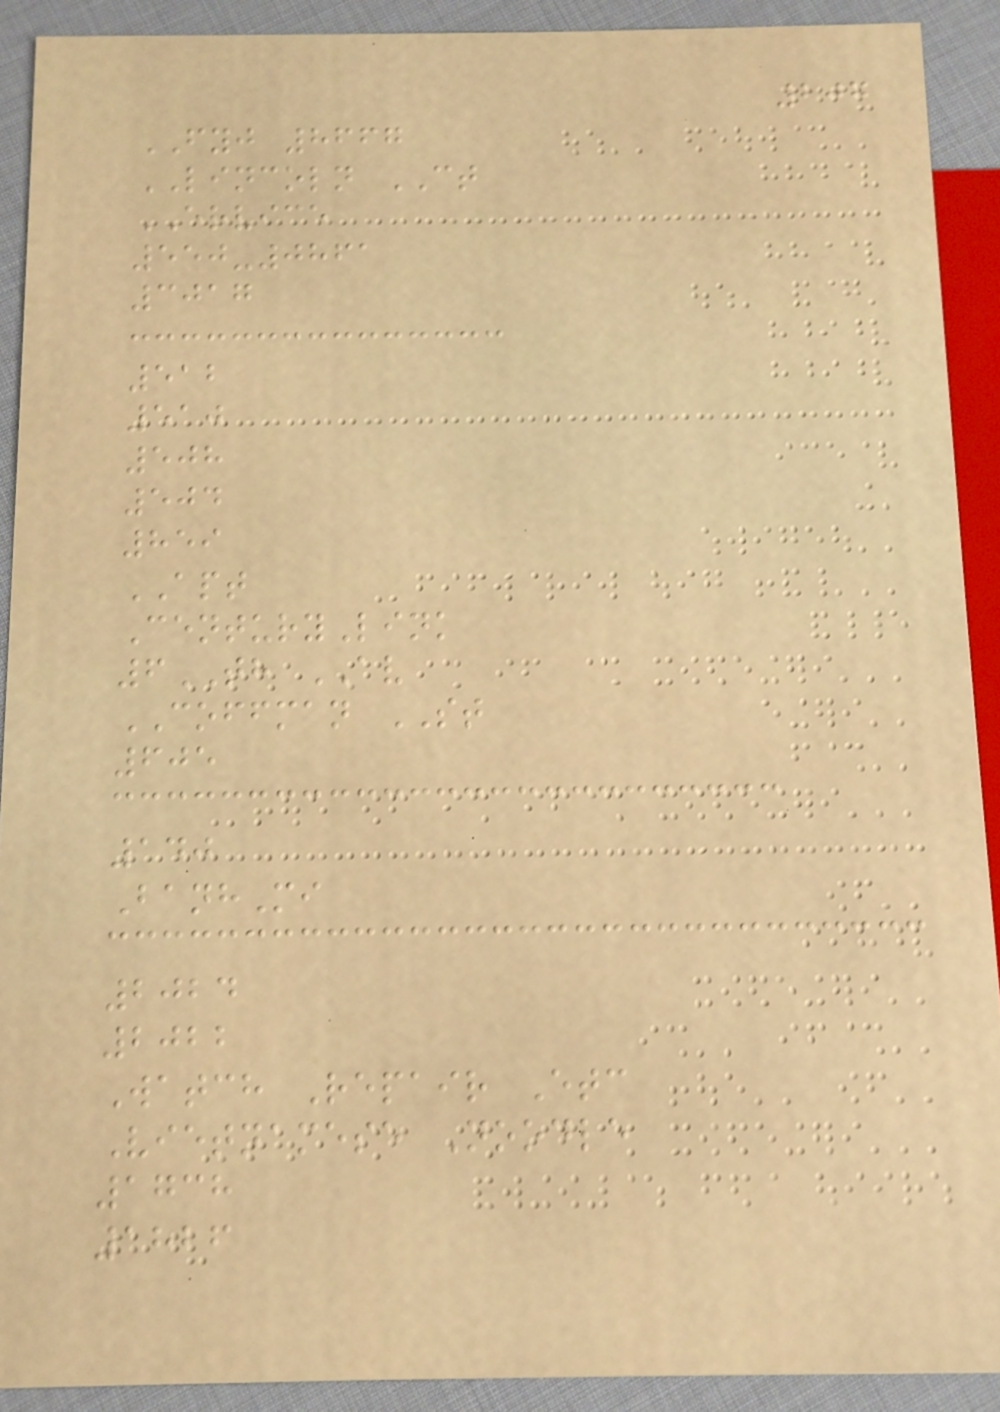207
FYJ 8667
LINCOLN CT
ERVICE
550-0861
3017
512
510
508
504
859
APT
CenturyLink
6TH AV
COFFMAN ST
605
140
BanhMi
2024
2022
Watch Repair Etc
Vietnamese Noodle
1738
1826
